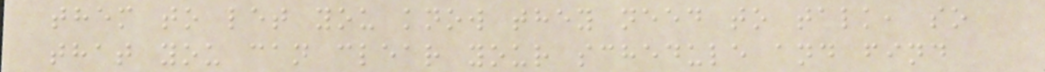them to let you know they need to talk, so
that you can clear your schedule and find
